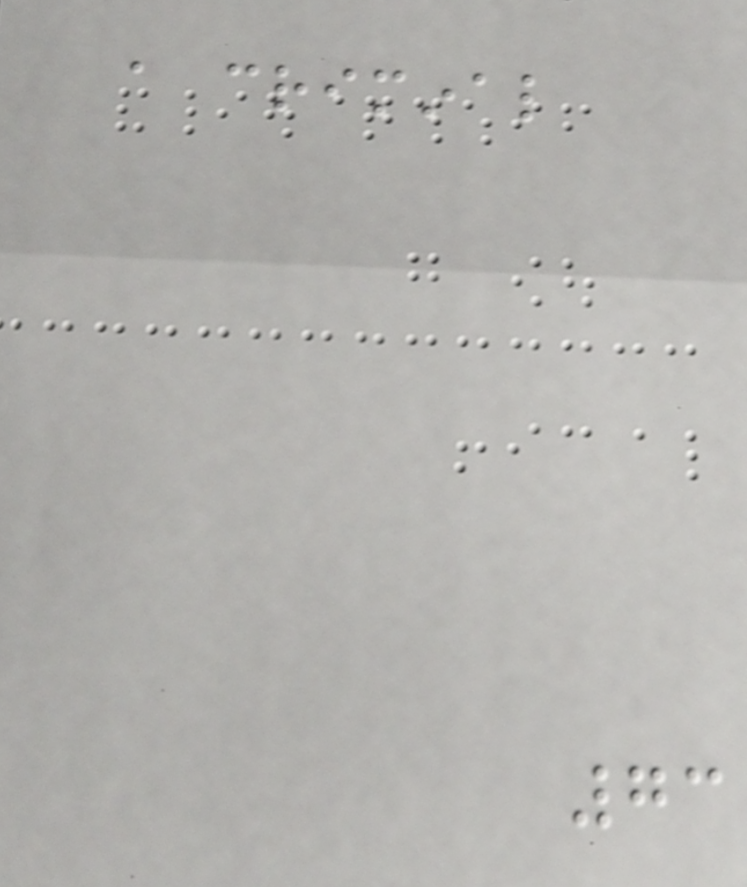a criminal
73
